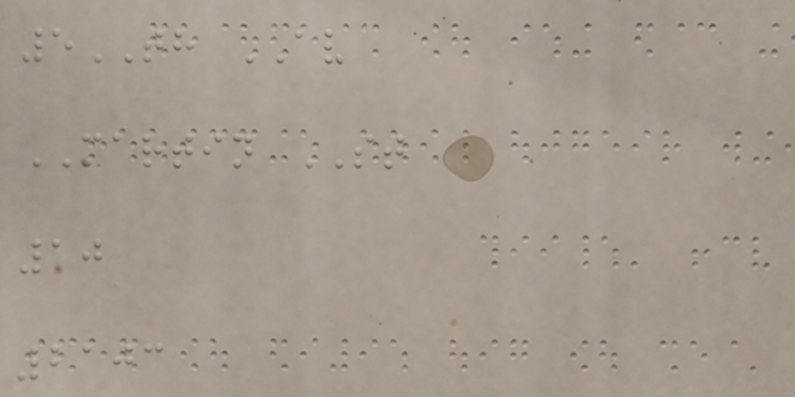5TH AV
MARTIN ST
10
2103
